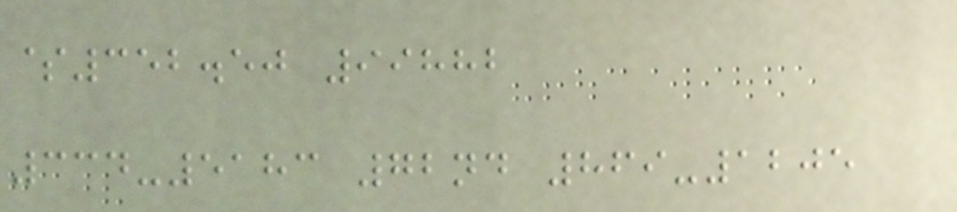$352.50 99882
334-5183 72nd 869-1205
